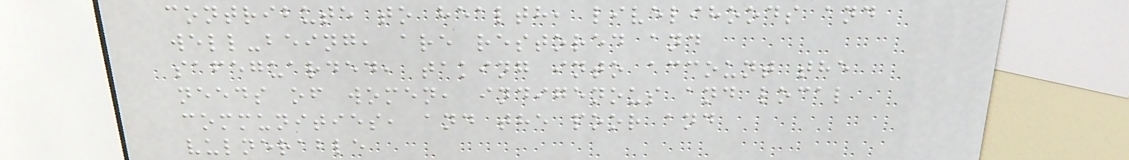contribute to health, livelihoods and
well-being, are restored and
safeguarded, taking into account the
needs of women, indigenous and local
communities, and the poor and
vulnerable
